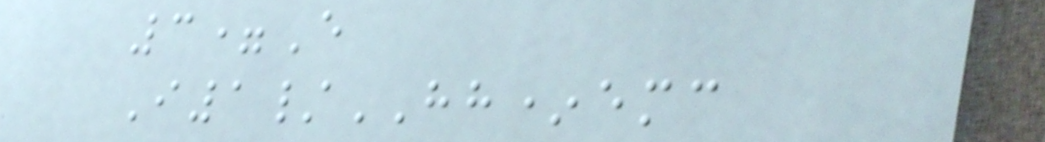3=E
I1/HH*emc
